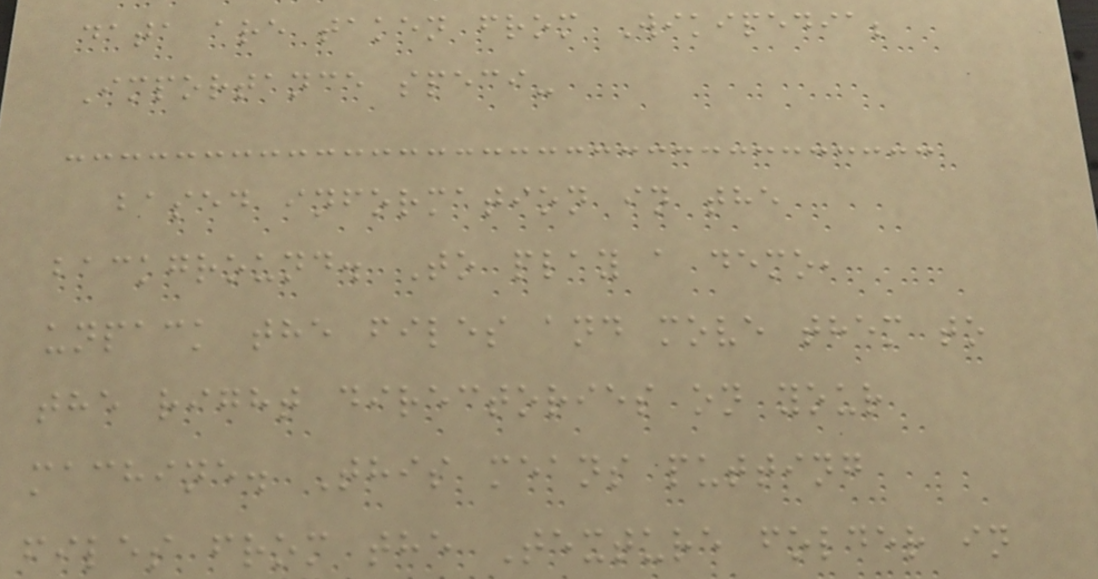data are taken from Wikipedia;
Importance speci-
based information in the
background. To play a demo,
unpack the files and move them to
the right directories on your
machine. This means putting
files from the Texture folder in
